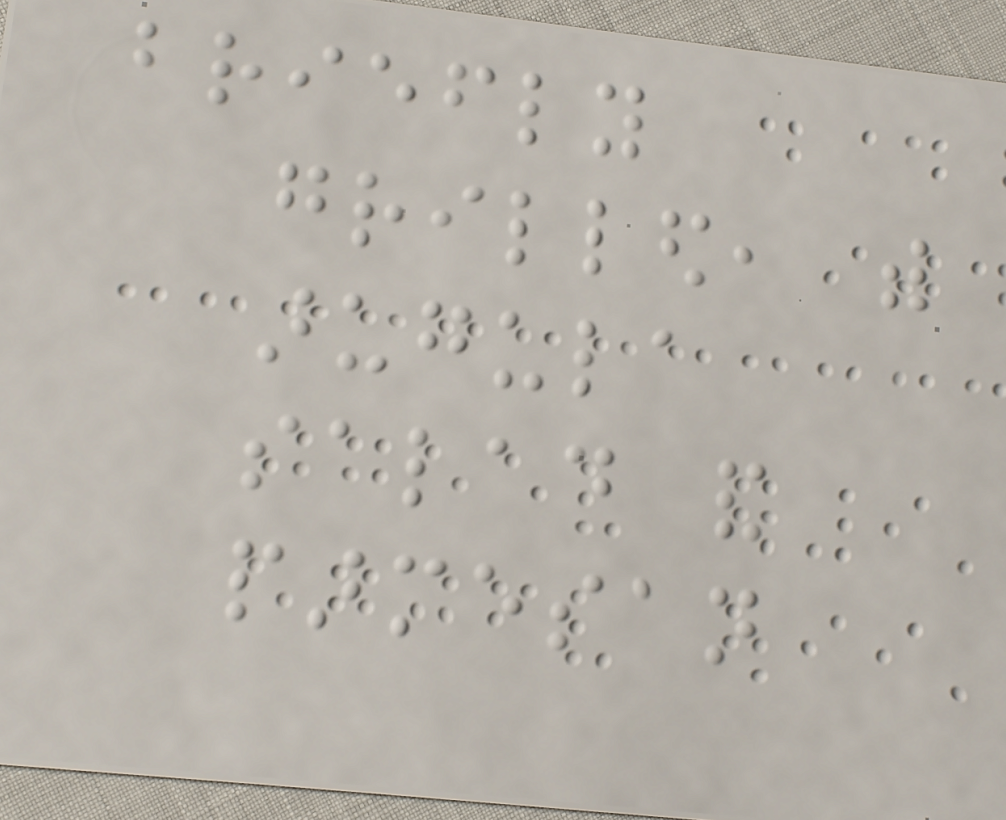briefly
grilled, with
arugula
salad and
parmesan
